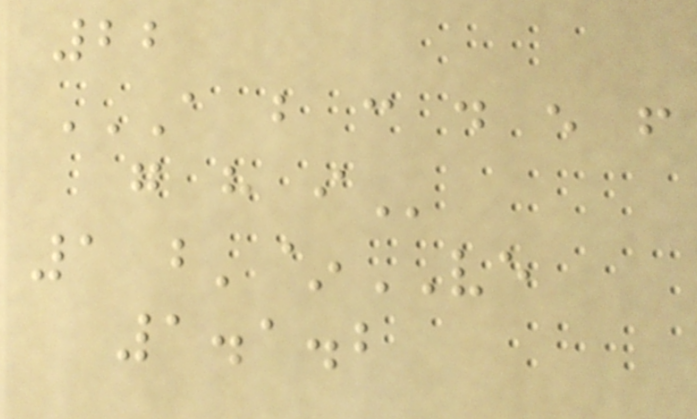22
A B C D E F
G H I
1 b'~VE
1.1.2
